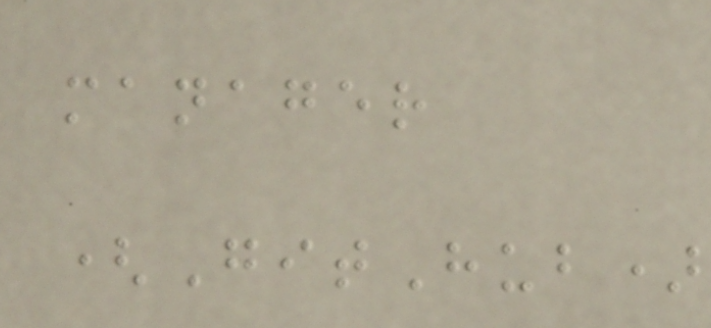manager
(GitHub)
